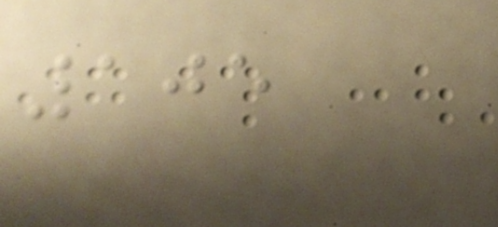105
